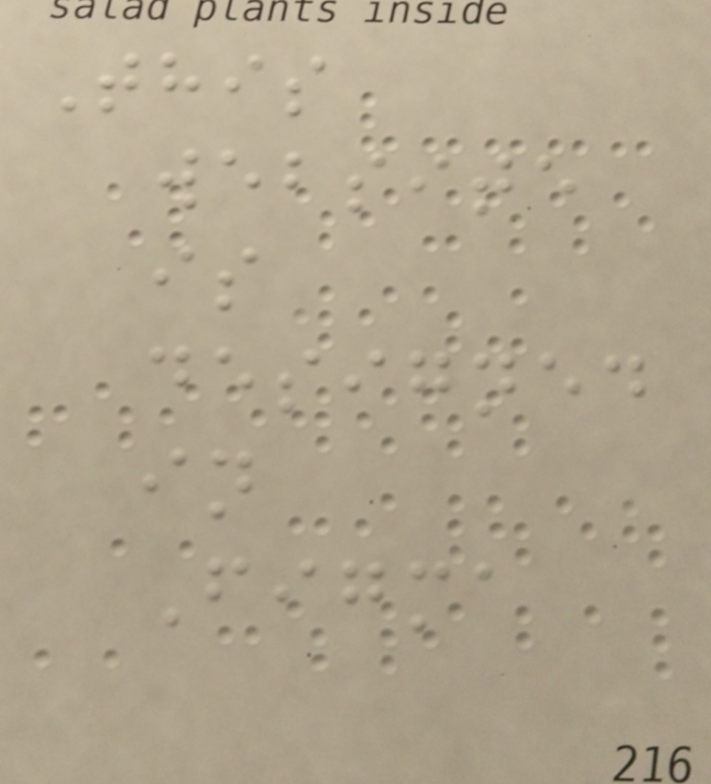This
website
is
designed
in
Figma
